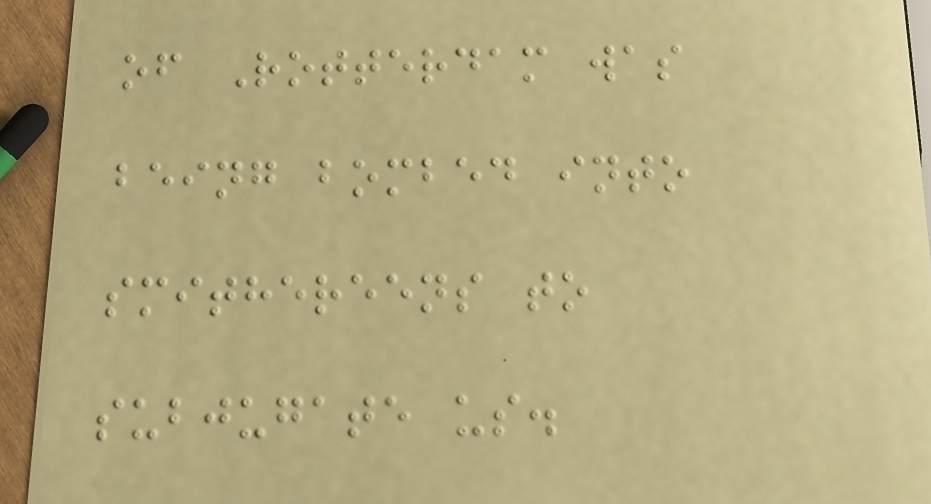of Rotterdam was
being bombed into
smithereens to
subjugate us.
